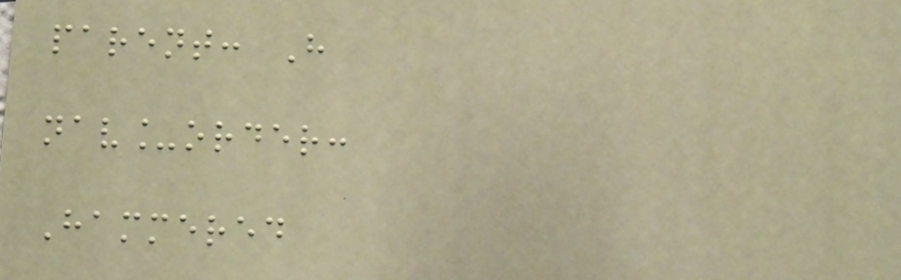parent: H
nav_order:
Hammered
